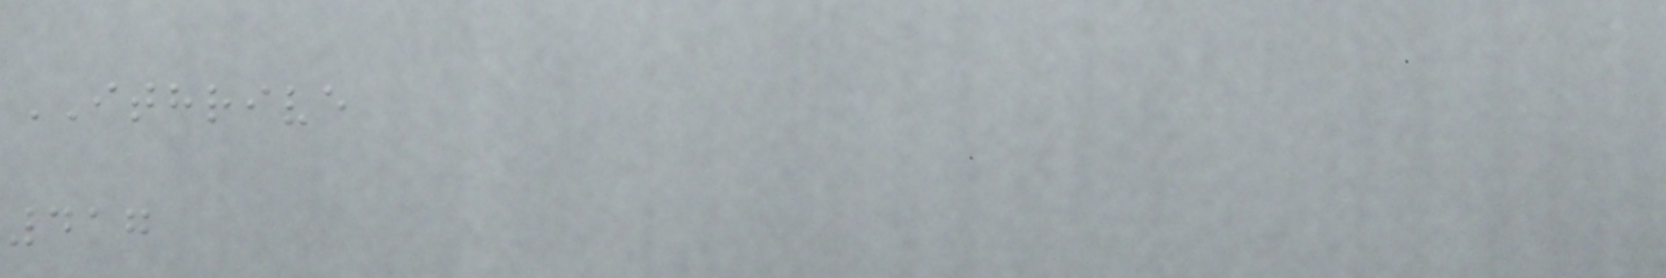ITHRIVE
417
